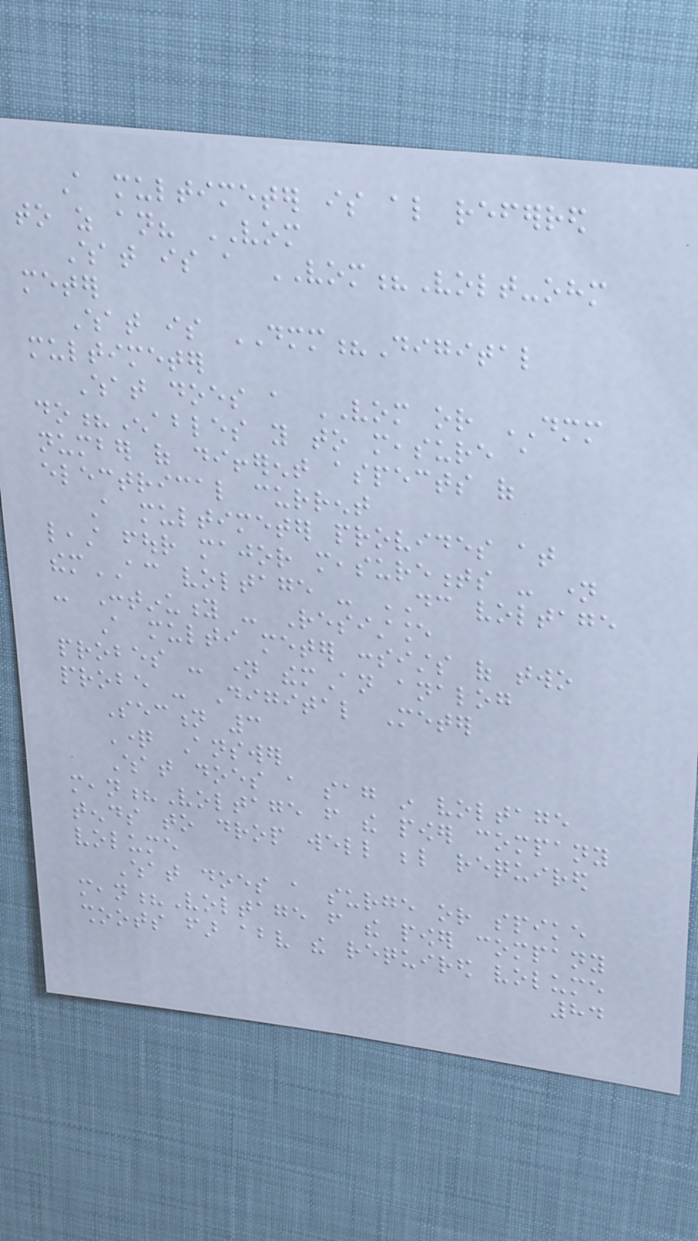A multimeter is also referred
to as an? VOM
What is a VOM?Volt-ohm
meter
What is DMM?Digital
multimeter
What does a VOM or DMM
do?Enables you to measure a
number of different aspects of
electrical current
A multimeter provides at
least four major measurements - name
themAC voltage - DC voltage
- Continuity - Resistance
A multi meter consists of two
probes - name themAn analog
probe - Digital Meter
Section 3
Question Answer
What does a sag in voltage
mean?Voltage from the power company
tends to drop well below required
volume
What does a surge or spike
mean?Voltage from the power company
shoots far above the required volume
84
